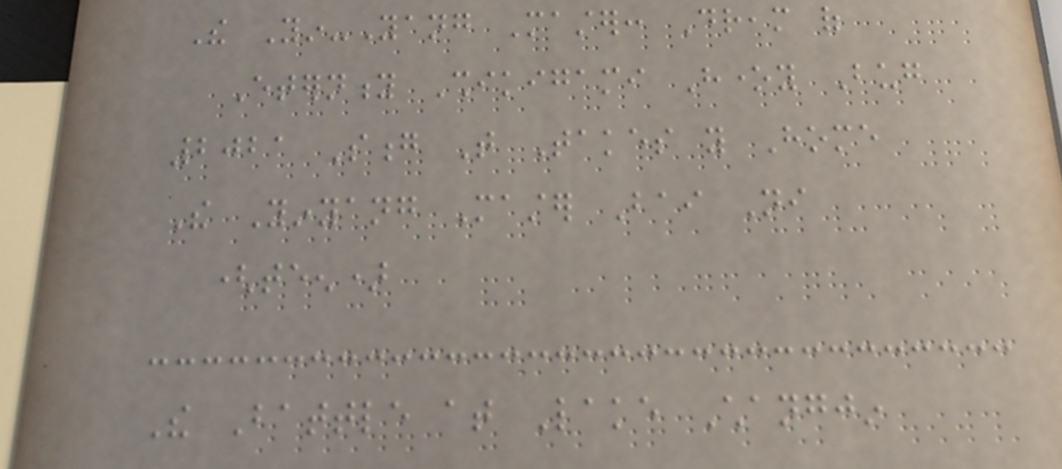The Yin-Yang Master: Dream of
Eternity Shikigami Honey Bug
2021 Song That Takes you Home
The Yinyang Master Bai Ni
(teen)
The Battle at Lake Changjin
